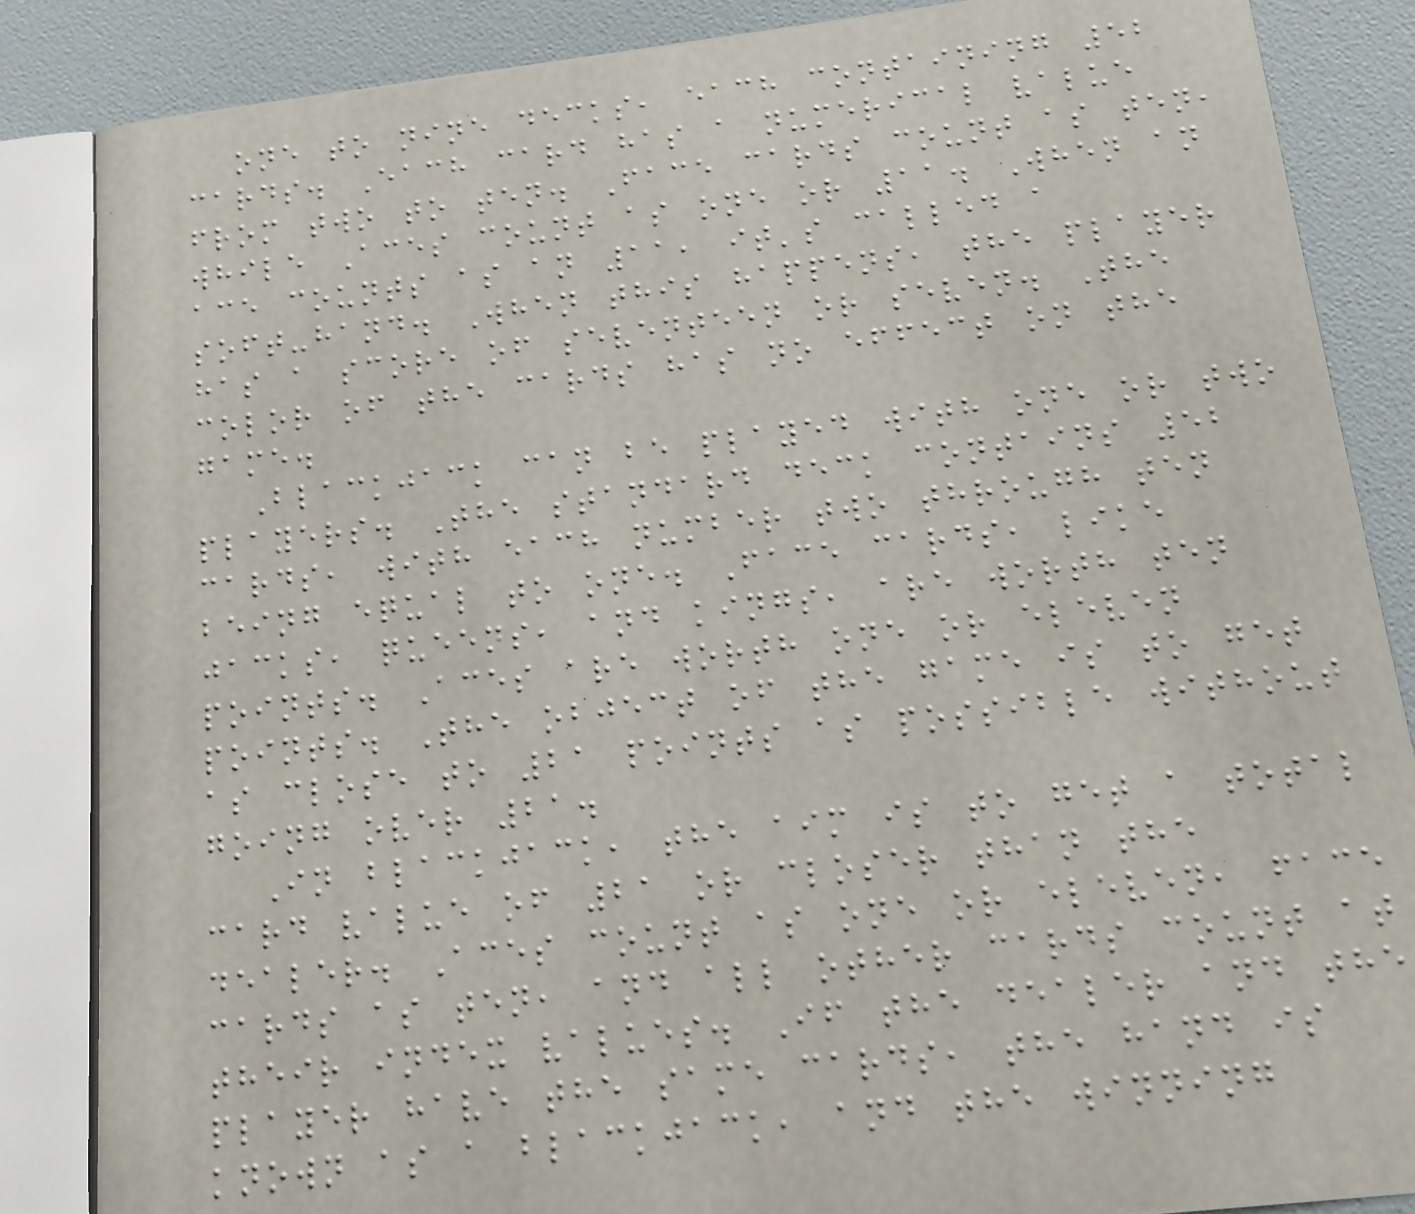one to nine decks, each containing 52
cards. Each card has a numerical value
from two to ten. Face cards count as ten,
while Aces count as one or 11. When an
ace counts as an 11, it's called a
soft-hand. When this happens, the player
has a score of seventeen or seven. The
color of the cards has no effect on the
game.
Blackjack can be played with one or two
players. The standard deck contains 52
cards, with each number two through ten
being equal to one. Face cards, like
jacks, queens, and kings, are worth ten
points. Aces are worth one or eleven
points. The object of the game is to get
as close to 21 points as possible without
going over 21.
In blackjack, the aim is to get a total
card value of 21 or closer than the
dealer. Aces count as one or eleven, face
cards as ten, and all other cards count at
their index values. If the dealer and the
player have the same cards, the hand is
known as a blackjack, and the winning
